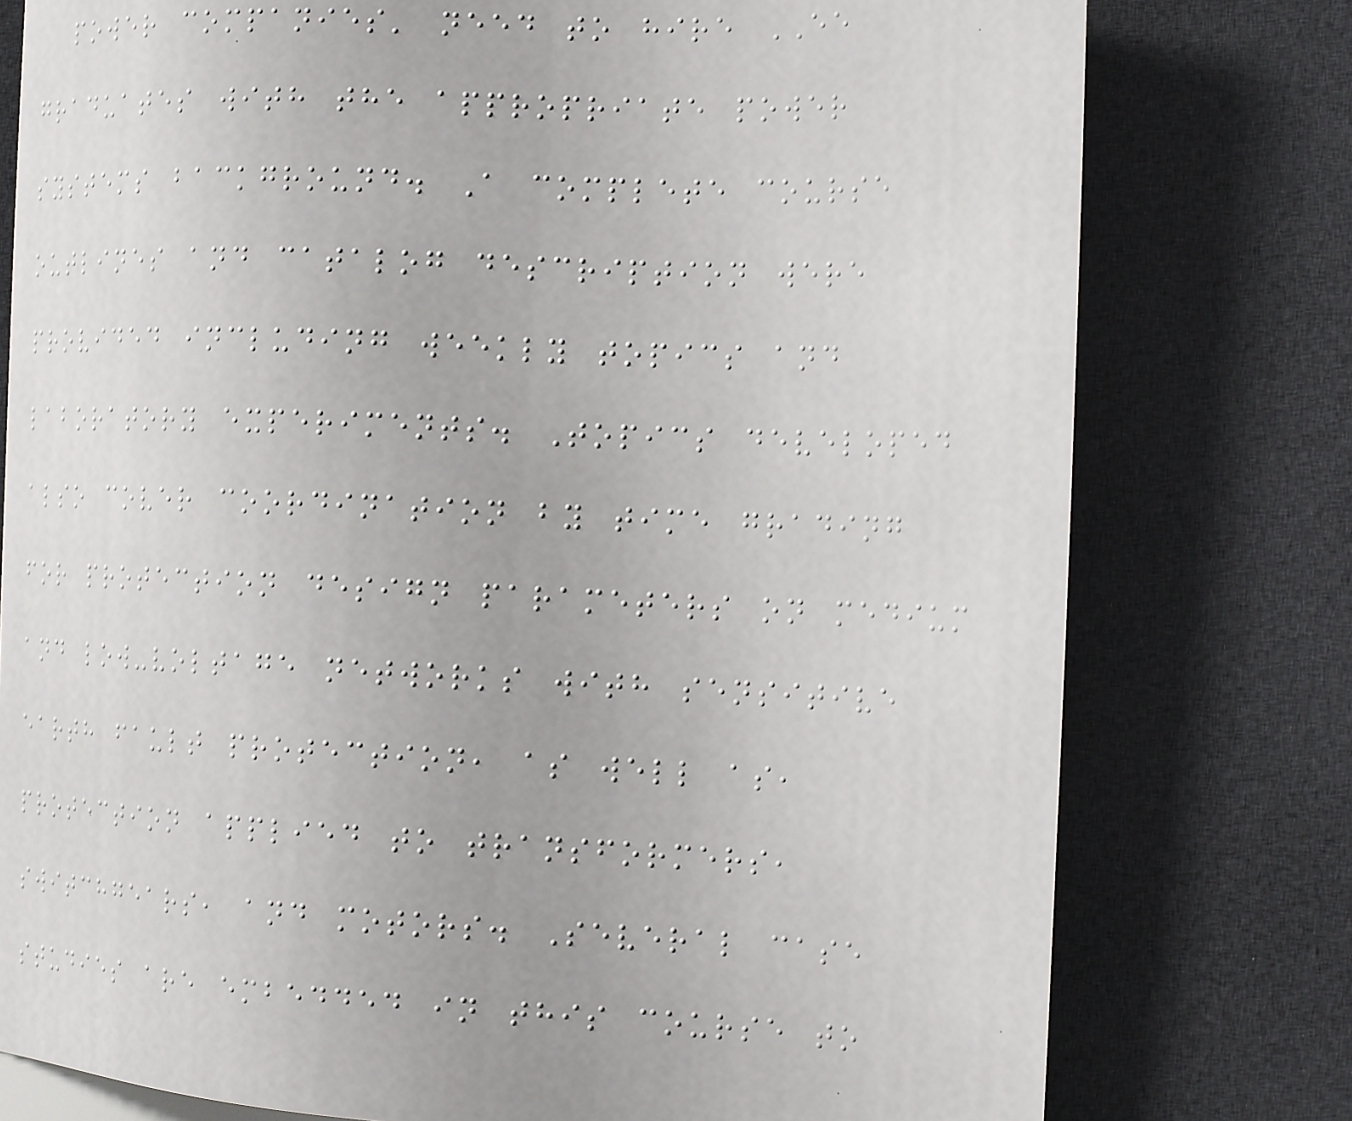power companies' need to hire EE
graduates with the appropriate power
systems background. A complete course
outlines and catalog description were
provided including weekly topics and
laboratory experiments. Topics developed
also cover coordination by time grading
for protection design parameters on medium
and low-voltage networks with sensitive
earth fault protection, as well as,
protection applied to transformers,
switchgears, and motors. Several case
studies are embedded in this course to
